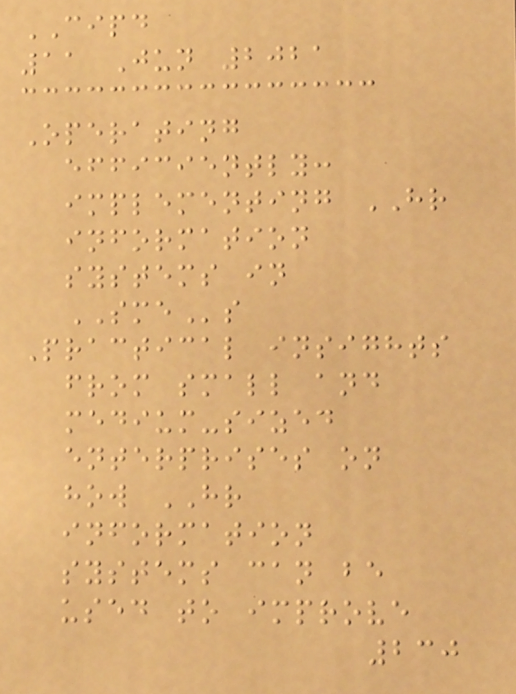CIPD
11 Jun 2021
Operating
efficiently:
implementing HR
information
systems in
SMEs
Practical insights
from small and
medium-sized
enterprises on
how HR
information
systems can be
used to improve
230
